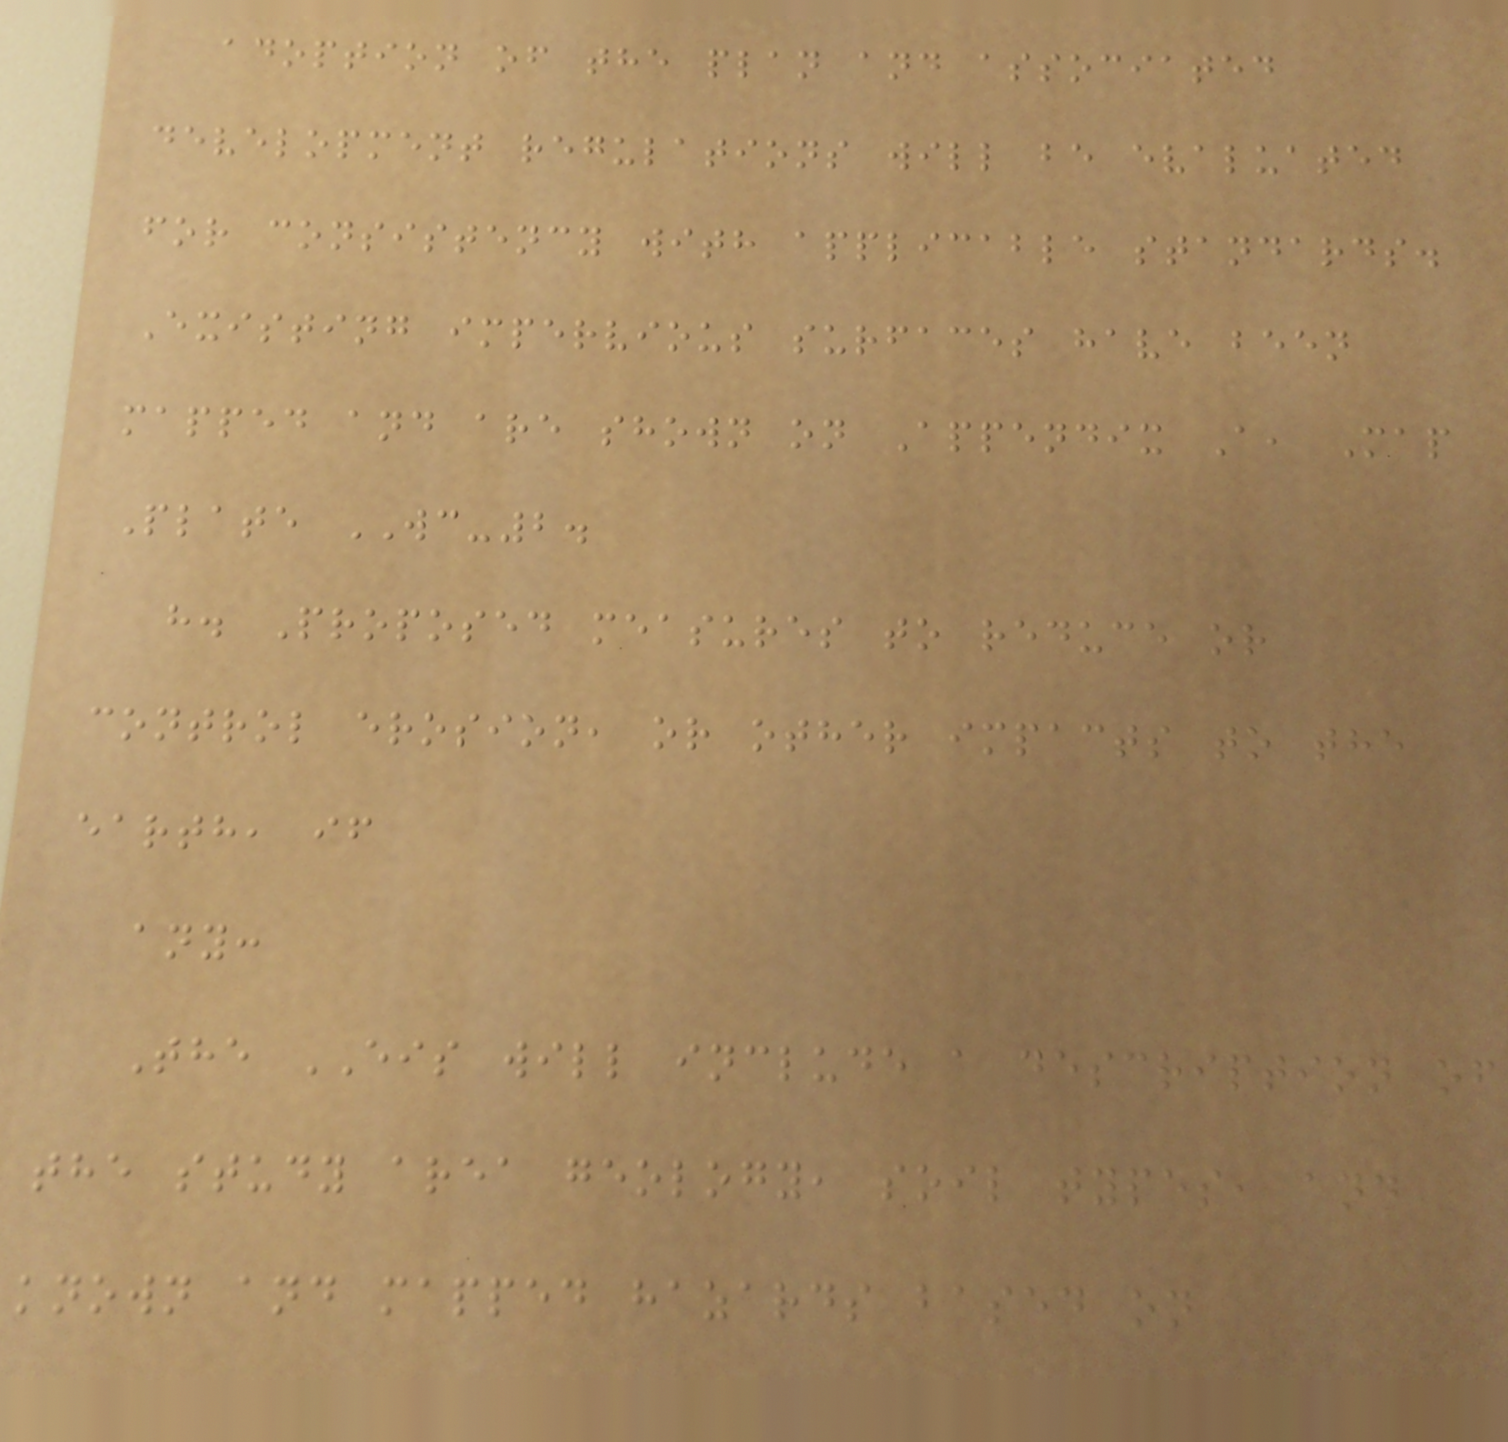adoption of the plan and associated
development regulations will be evaluated
for consistency with applicable standards.
Existing impervious surfaces have been
mapped and are shown on Appendix A, Map
Plate WC-2.
h. Proposed measures to reduce or
control erosion, or other impacts to the
earth, if
any:
The EIS will include a description of
the study area geology, soil types, and
known and mapped hazards based on
